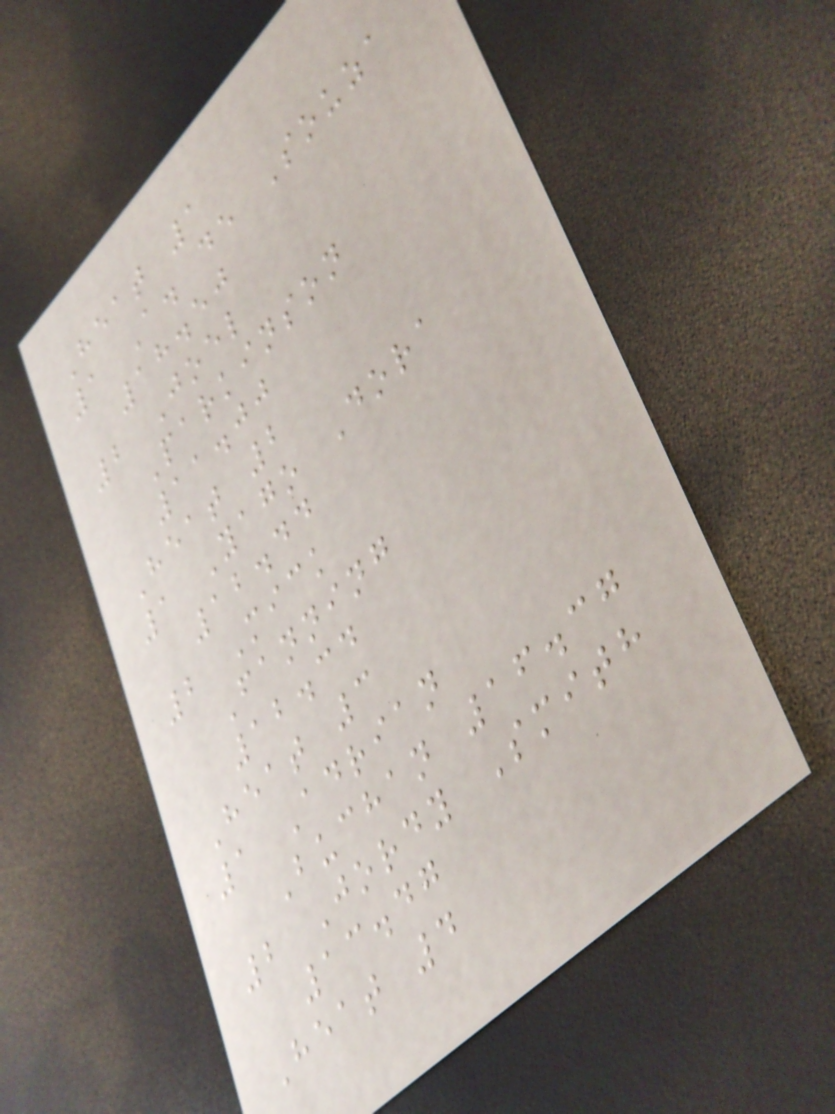Heat 1
1 A. de Souza
18.50
2 Joel
Parkinson
11.00
Heat 2
1 Yago Dora
12.44
2 Mick
Fanning
12.34
Heat 3
1 Adrian
Buchan 16.37
2 Jordy Smith
13.47
Heat 4
